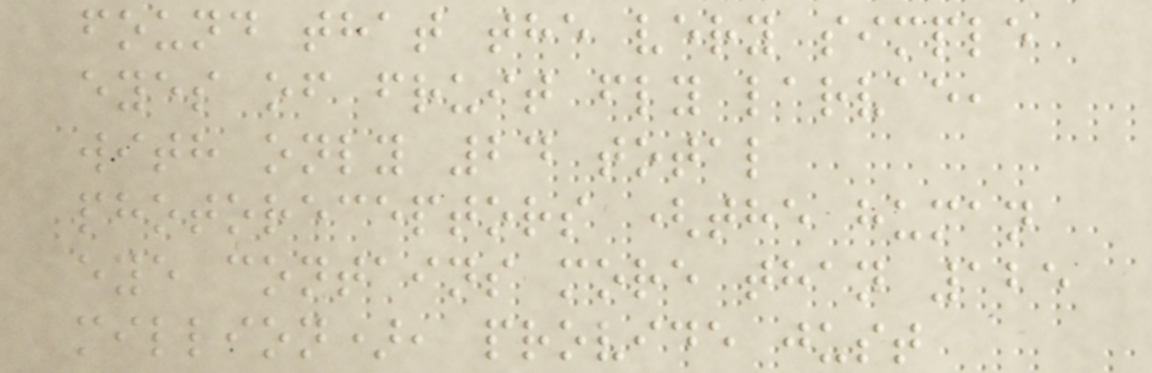found that the very simple
eyes of fruit fly larvae,
with only 24 total
photoreceptors (the human
eye contains more than 125
million), provide just
